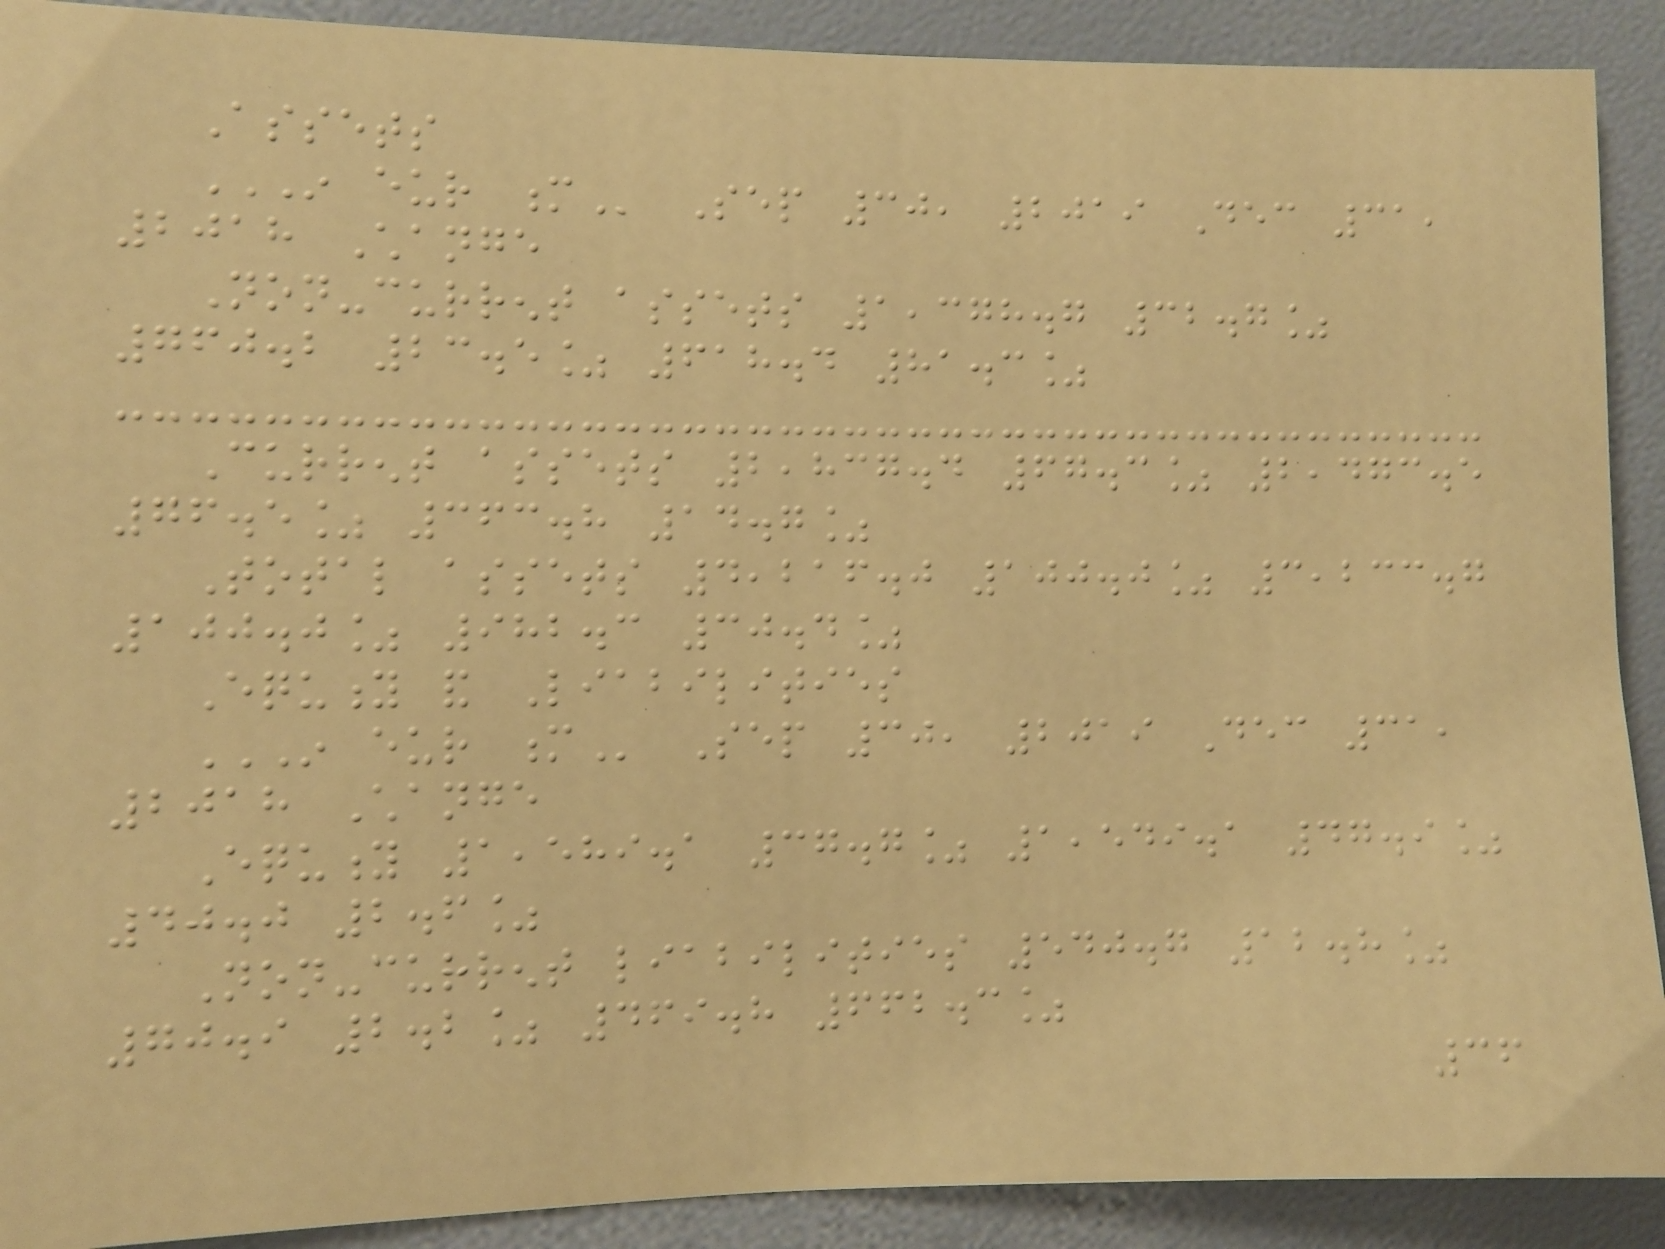Assets
IN EUR M Sep 30, 2019 Dec 31,
2018 Change
Non-current assets 1,378.7 32.7%
760.2 23.5% 618.4 81.3%
Current assets 2,837.4 67.3% 2,473.5
76.5% 363.8 14.7%
Total assets 4,216.0 100.0% 3,233.7
100.0% 982.3 30.4%
Equity and Liabilities
IN EUR M Sep 30, 2019 Dec 31,
2018 Change
Equity 1,589.1 37.7% 1,549.1 47.9%
40.0 2.6%
Non-current liabilities 540.7 12.8%
70.9 2.2% 469.8 662.3%
36
